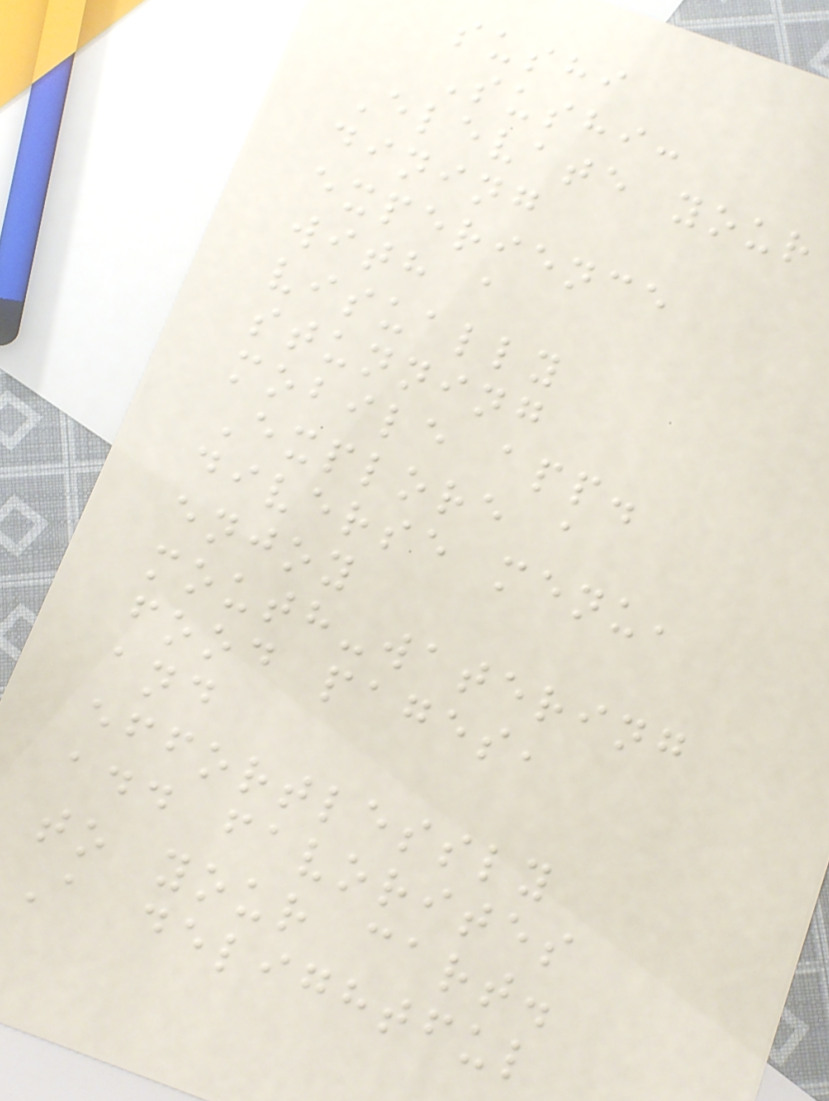sushi
Sushi:
Elevate your
dining
experience
with a
visually
stunning
mobile app.
Explore a
diverse menu,
enjoy
mouth-watering
food pages,
and
effortlessly
add favorites
to your cart.
A delightful
